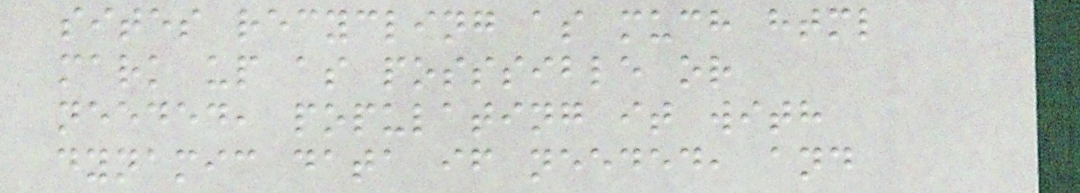sites recycling as much html
mark up as posssible or
needed, populating it with
dynamic data if needed, and
